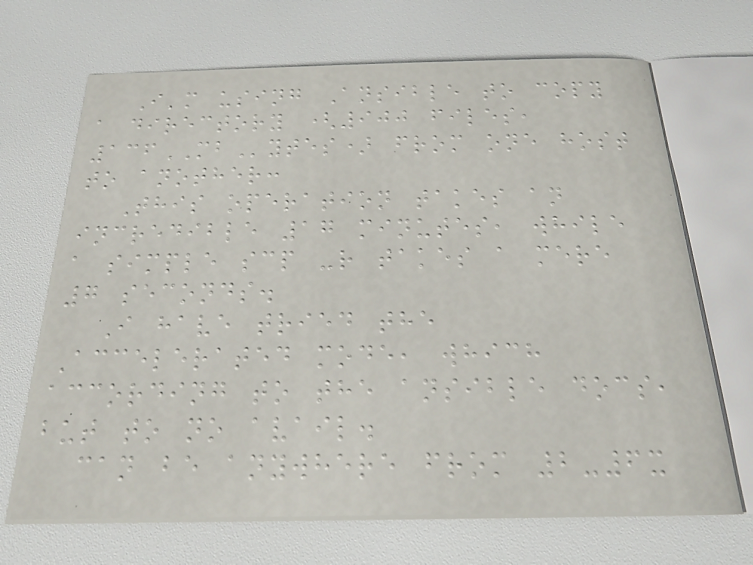I'm using Ansible to copy
a directory (900 files,
136MBytes) from one host
to another:
This operation takes an
incredible 17 minutes, while
a simple scp -r takes a mere
7 seconds.
I have tried the
Accelerated mode, which
according to the ansible docs,
but to no avail.
can be anywhere from 2-6x
